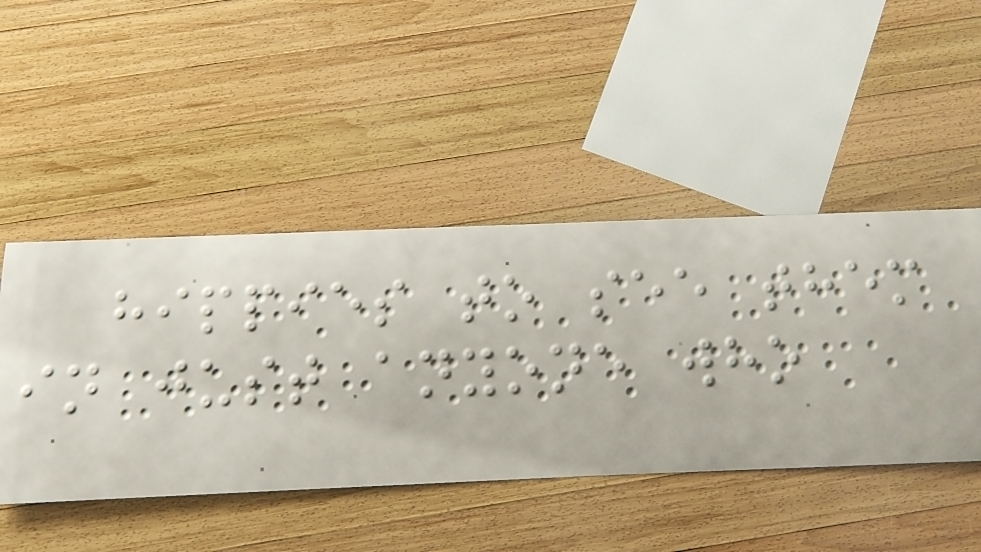hippies to see them
in just anyone who
